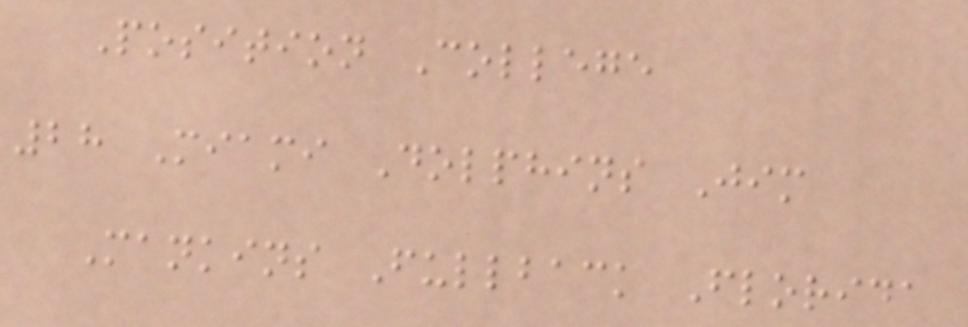Position College
28 Miami Dolphins Jim
Mankins Fullback Florida
